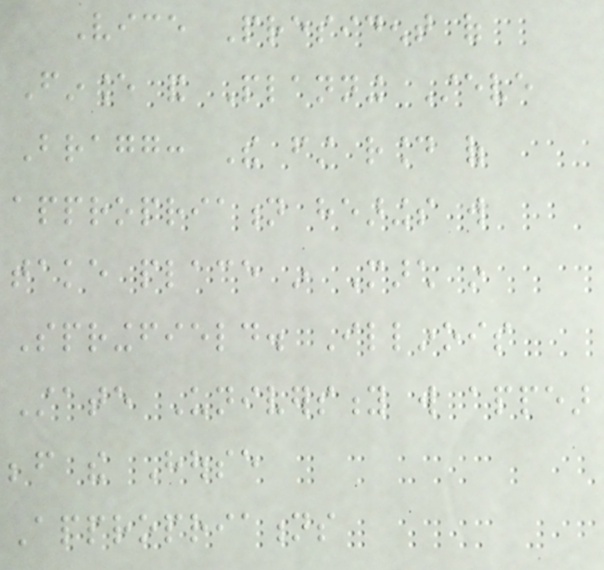Vice President of
Finance and Planning Steve
Bragg: The first round of
appropriation hearings will
take place in March in
Springfield. Illinois
State University will appear
before the House
Appropriations
